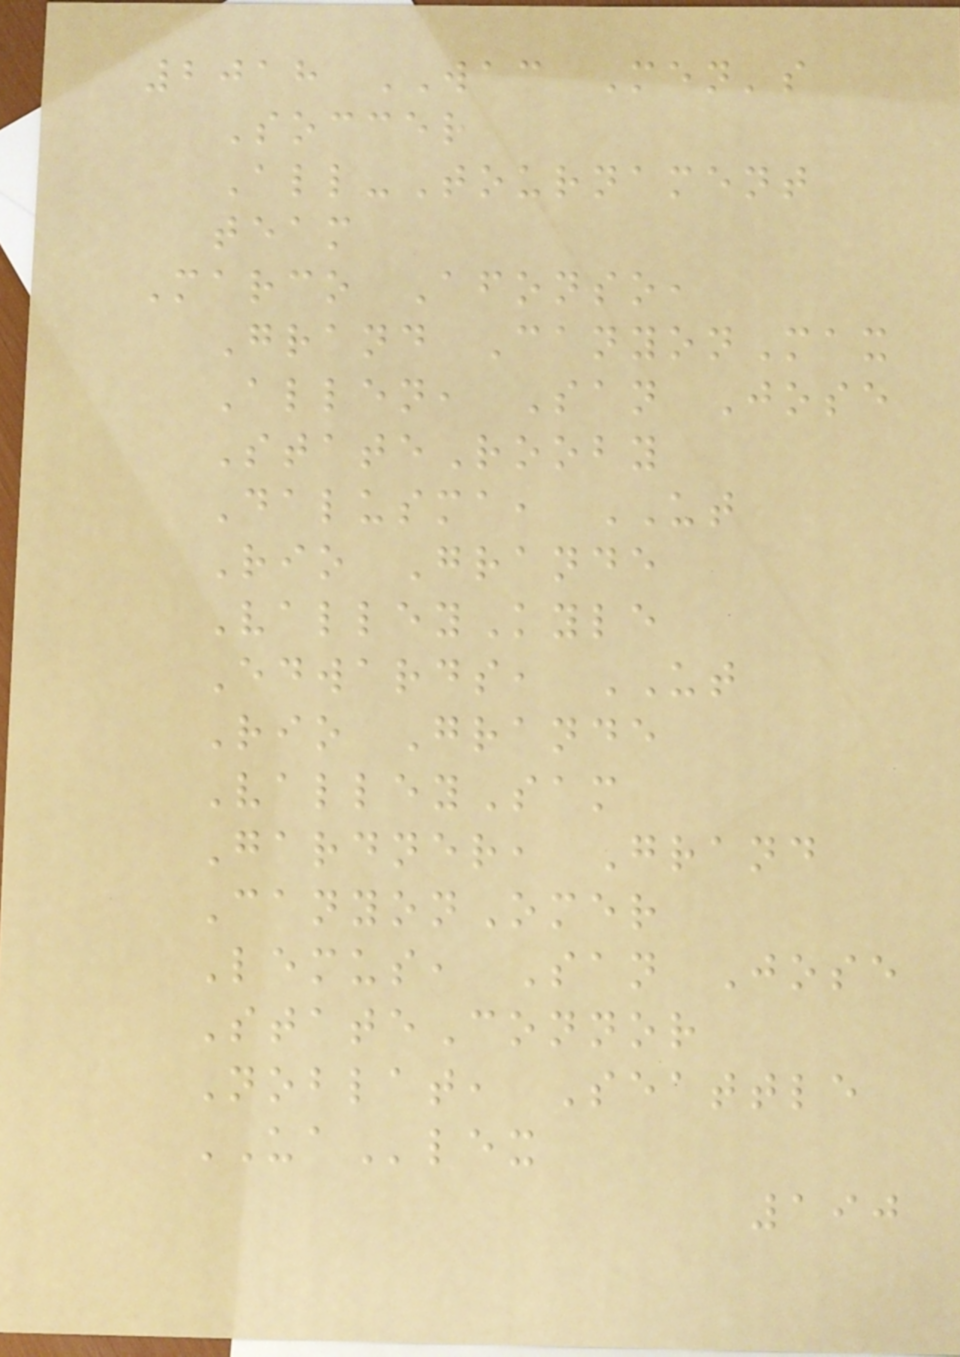2018 WAC Men's
Soccer
All-Tournament
team
Marco Afonso,
Grand CanyonMax
Allen, San Jose
StateRooby
Dalusma, UT
Rio Grande
ValleyKyle
Edwards, UT
Rio Grande
ValleySam
Gardner, Grand
CanyonOmer
Lemus, San Jose
StateConnor
Noblat, Seattle
UAlex
190
